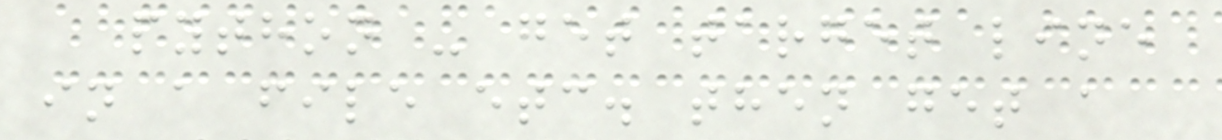python - get target line
in a file etc. then get a
